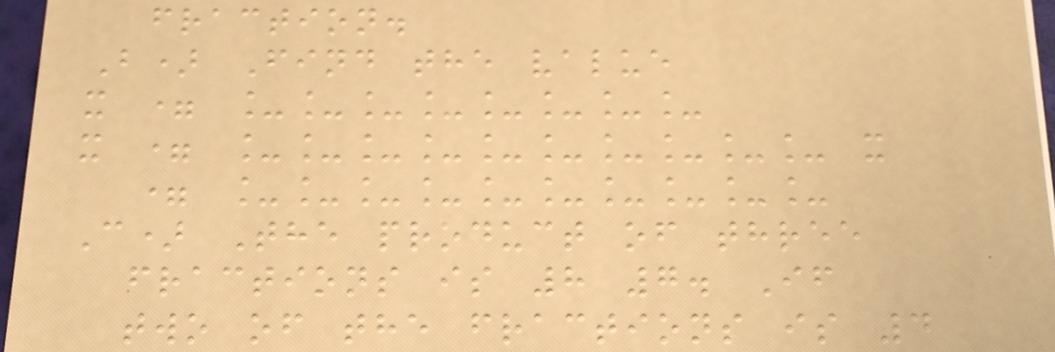fraction.
B) Find the value
x = ________
x = __________ x
= __________
C) The product of three
fractions is 8 7. If
two of the fractions is 4
